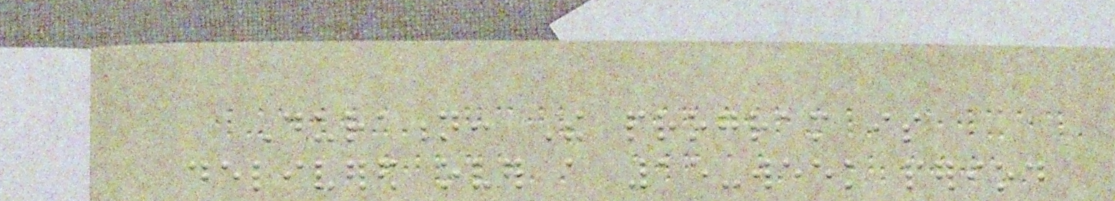Duration: The program is
delivered over a 15-week period
